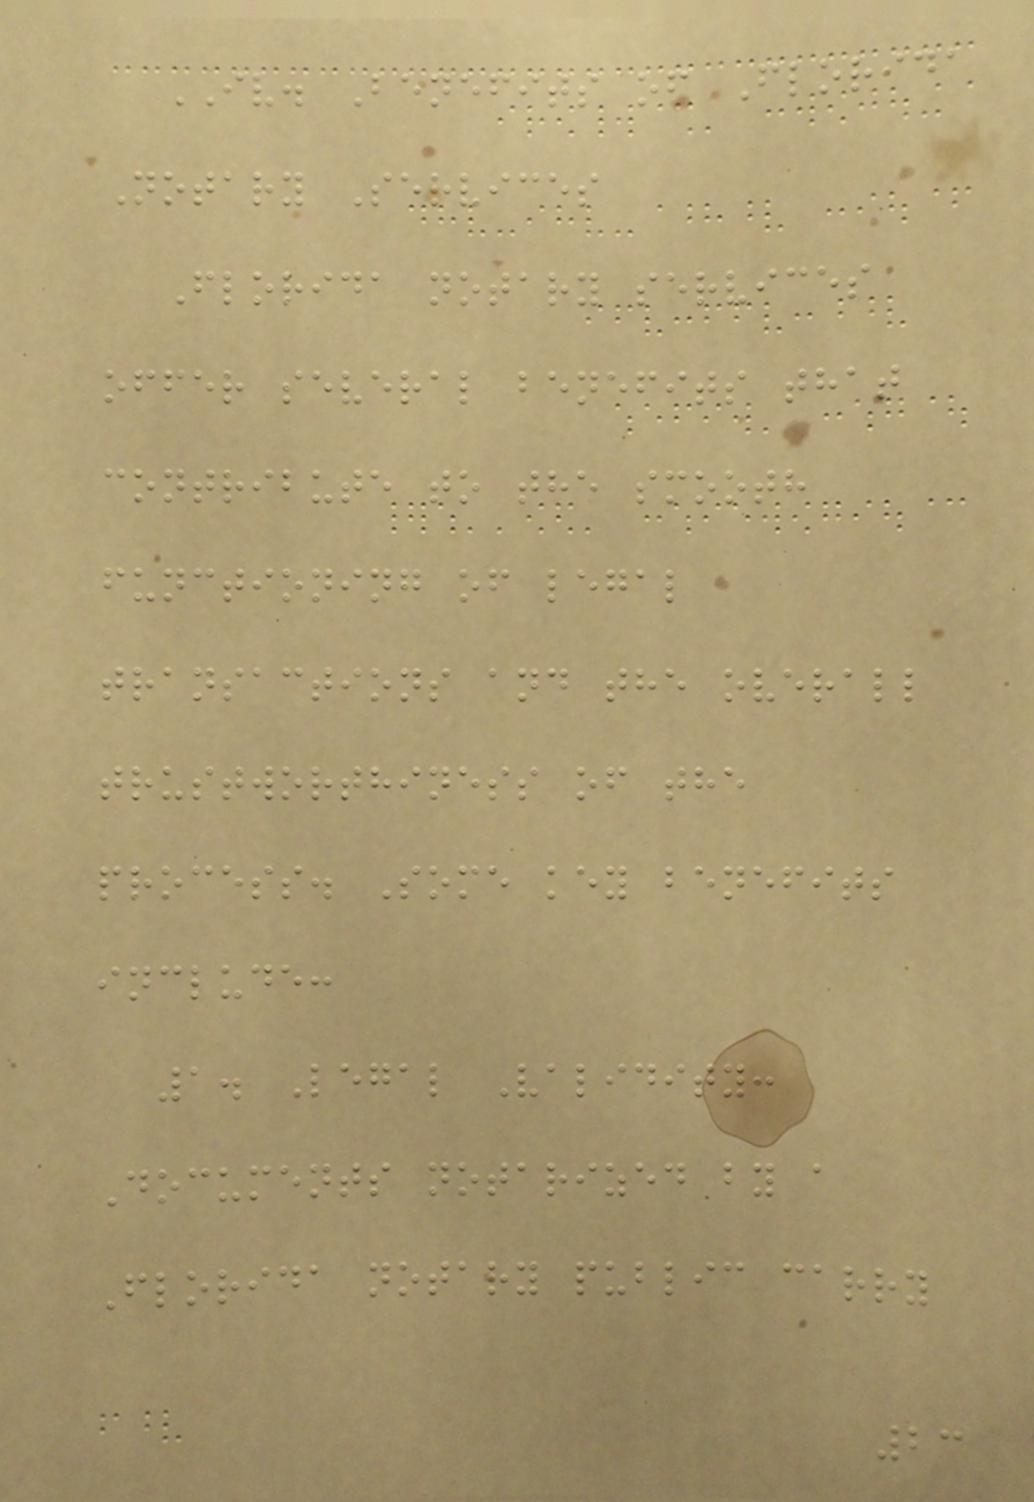IV. Benefits of Florida
Notary Services
Florida notary services
offer several benefits that
contribute to the smooth
functioning of legal
transactions and the overall
trustworthiness of the
process. Some key benefits
include:
1. Legal Validity:
Documents notarized by a
Florida notary public carry
23
